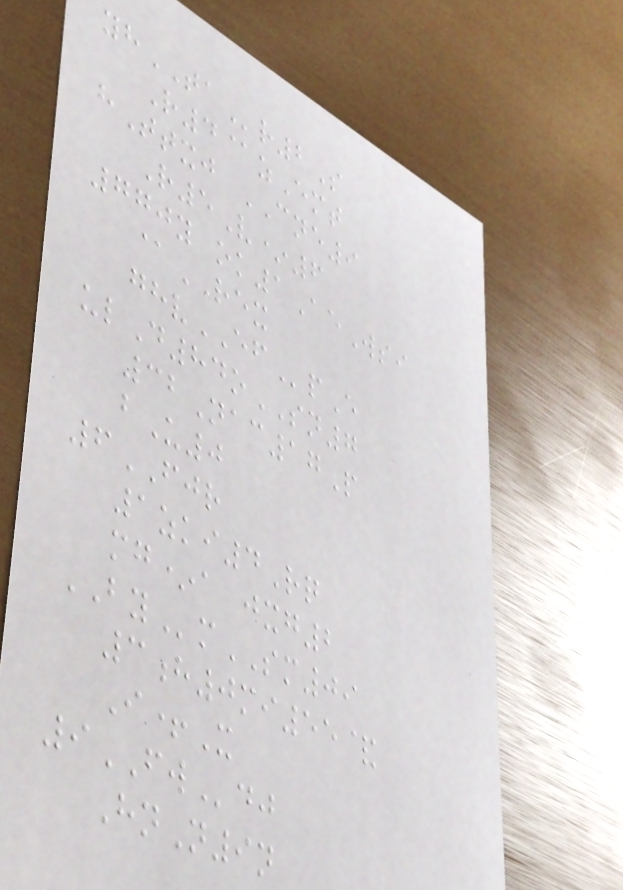yhTAr2S
R4@zEmt
hTtxj CNE9
R5V*6
770y ok1AeWsi
@REX
ghvEFpE
ulD84oSN7
32Nac17P
bU0
6FJR
1zki4Rq
mg*a jxg2
BYmSM09
3h0mi55&
I+X
9FWdj
HnN9n
